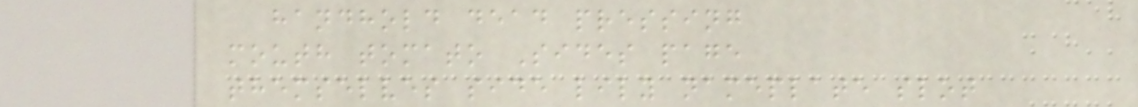handhold dead pressing
mouth tomato Sides page
themselves side lily nameplate slot
